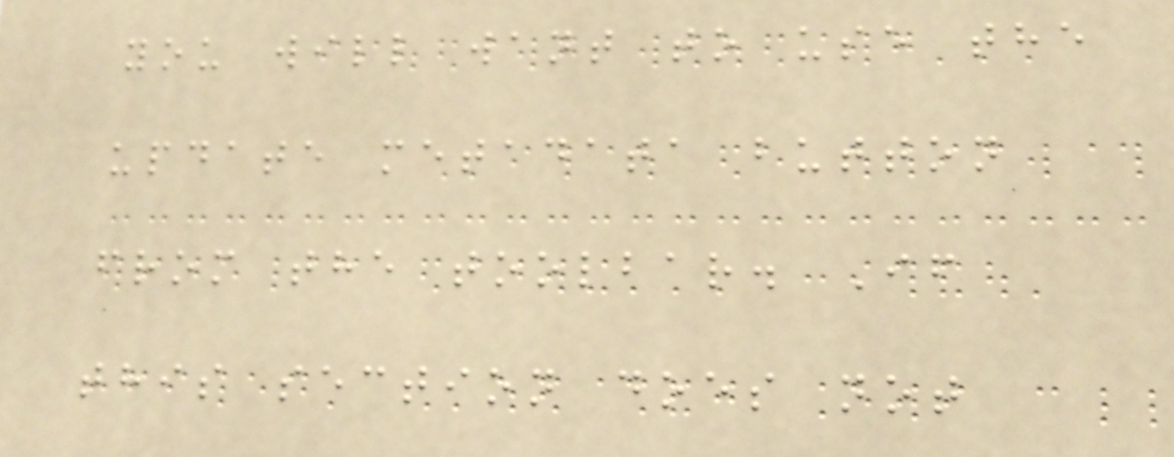you will want to use the
update metadata button
from the toolbar. If
this section does not
